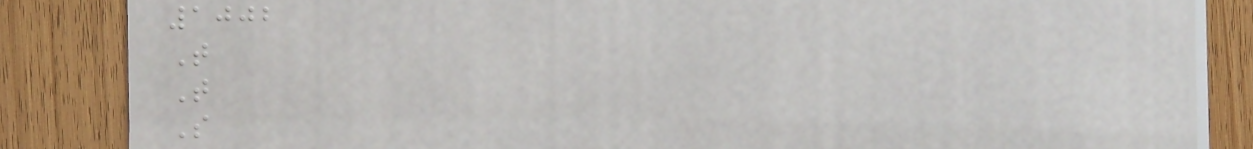1002
T
T
S
